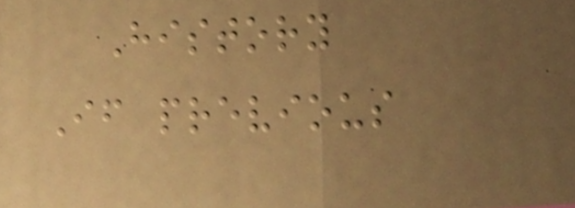History
If previous
